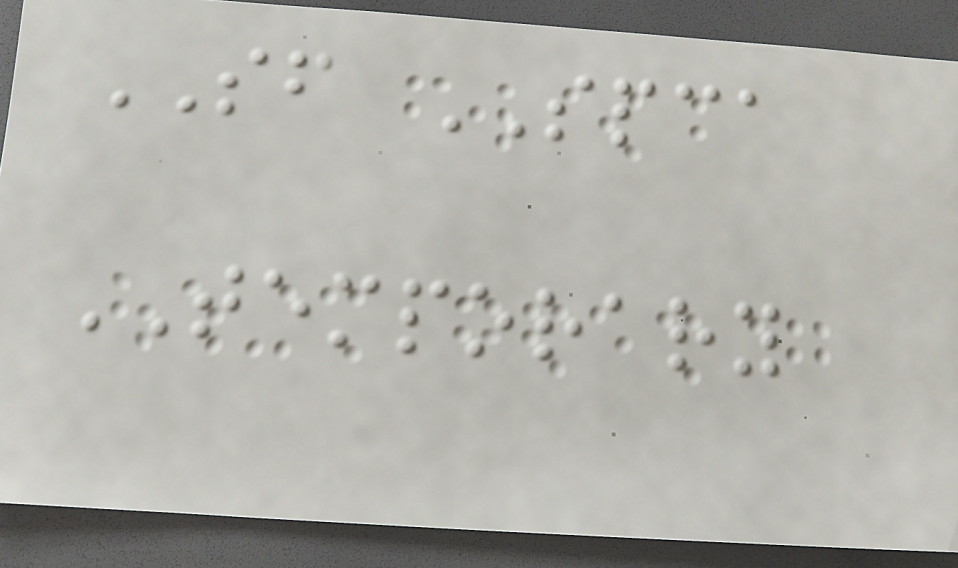SF SPCA
TEMPORARY
